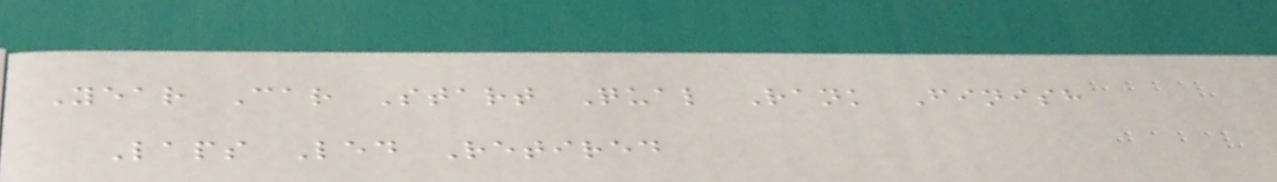Year Car Start Qual Rank Finish
Laps Led Retired
